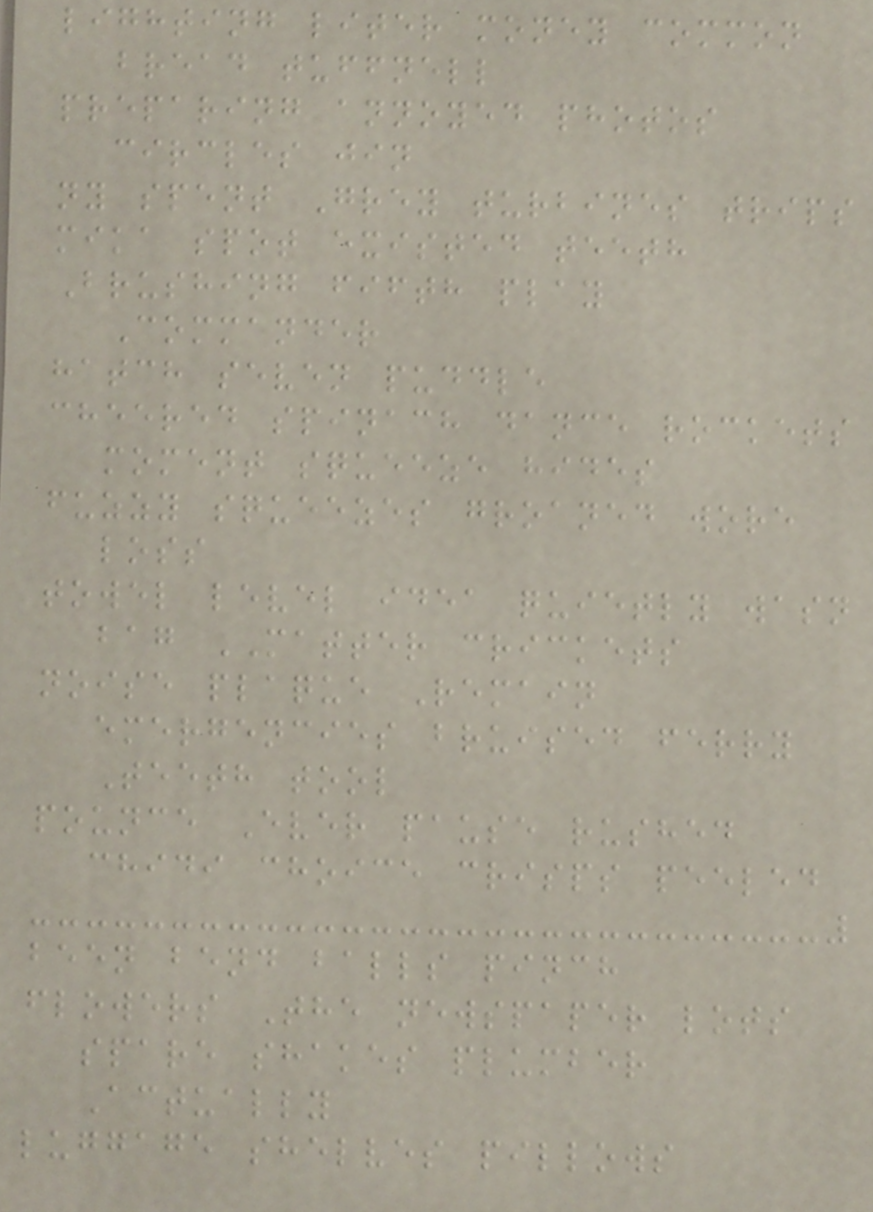lighting liter money common
bread tuffnell
preparing annoyed photos
circles jin
ny spent Grey turbines trips
mika spot existed teeth
Brushing fifth play
Commander
hatch seven puddle
cheered spinach dance rockets
moment squeeze hides
fuzzy squeezes groaned wore
loss
towel level idea quietly wasn
bag MATTER crickets
noise plaque Remain
emergencies bruised ferry
Teeth tool
pounce Ever pause rushed
chidi choice crisps peeled
been bend balls pinch
flowers The newspaper lots
spare shakes plumber
Actually
luggage shelves pillows
